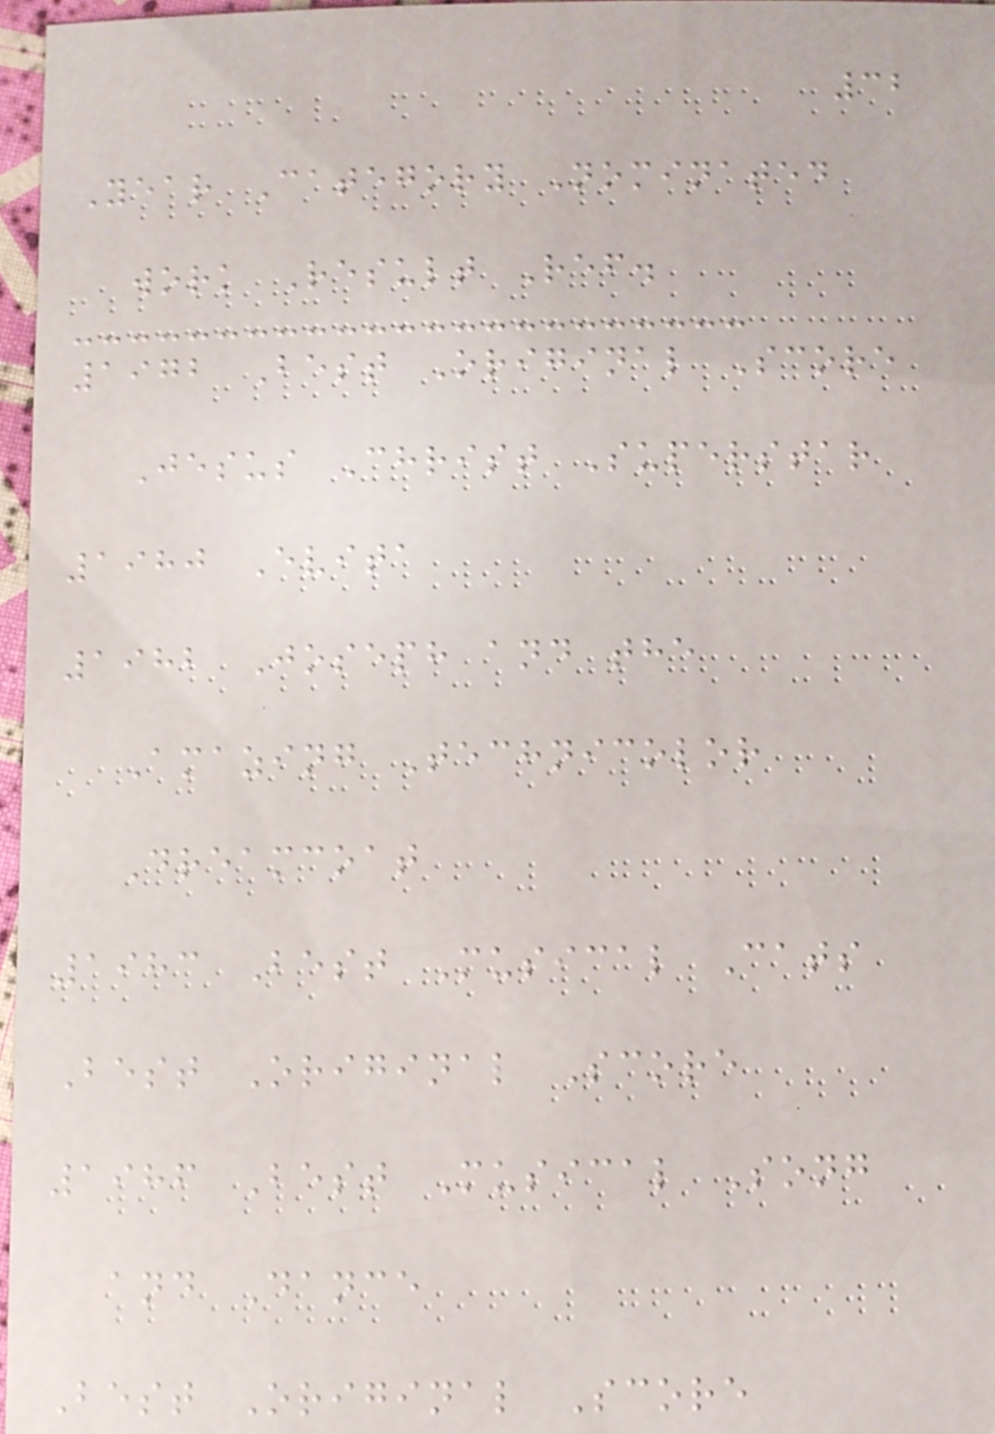32
Year Category Nominated
work Result Ref.
1972 Best Original Score
Jesus Christ Superstar
1980 Evita
1982 Joseph and the
Amazing Technicolor
Dreamcoat
1983 Best Musical Cats
Best Original Score
1986 Best Musical Song
and Dance
Best Original Score
